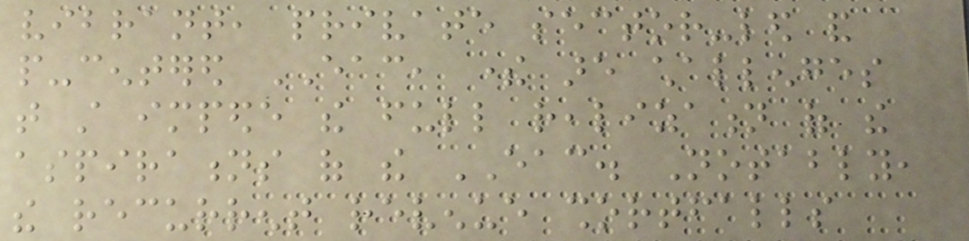vibrant, private sector-led and
people-centered EAC, there are challenges
that still impede the full realization of the
aspirations of the EAC. Notably,
the recurrent revenue shortfalls
